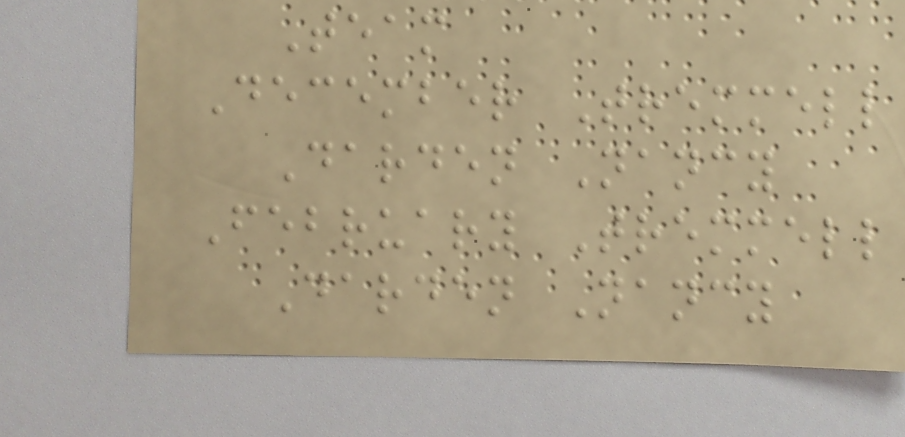Team
December Tremmell
Darden Nancy
February Tremmell
Darden Nancy
